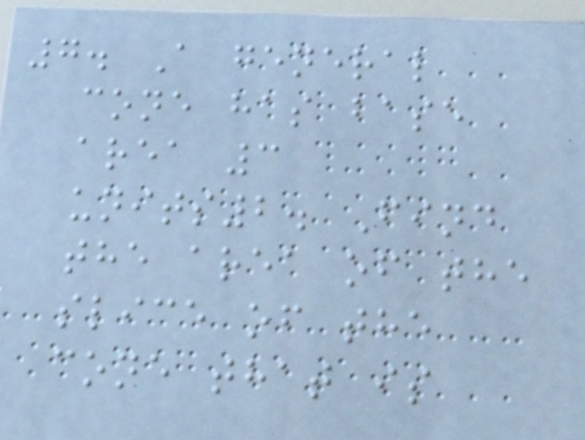7. A general
cone has base
area 3
units2. Find
the area of the
slice of the
cone that is
